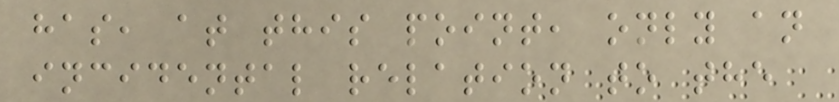has, at this point, only an
incidental relation to the
